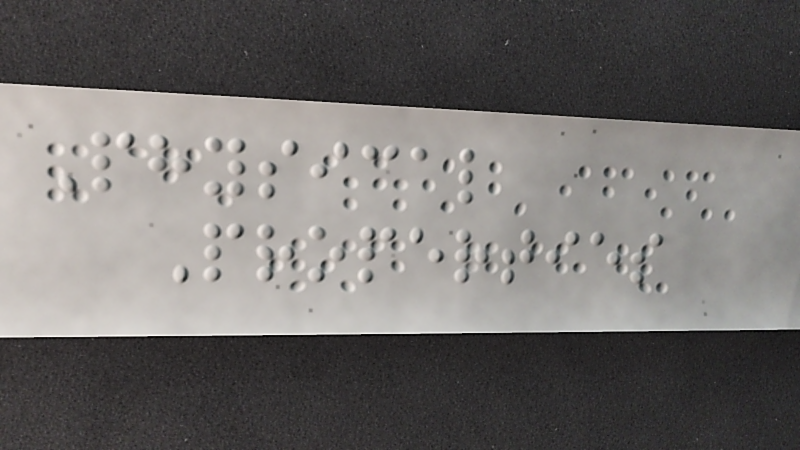Physical
Properties
